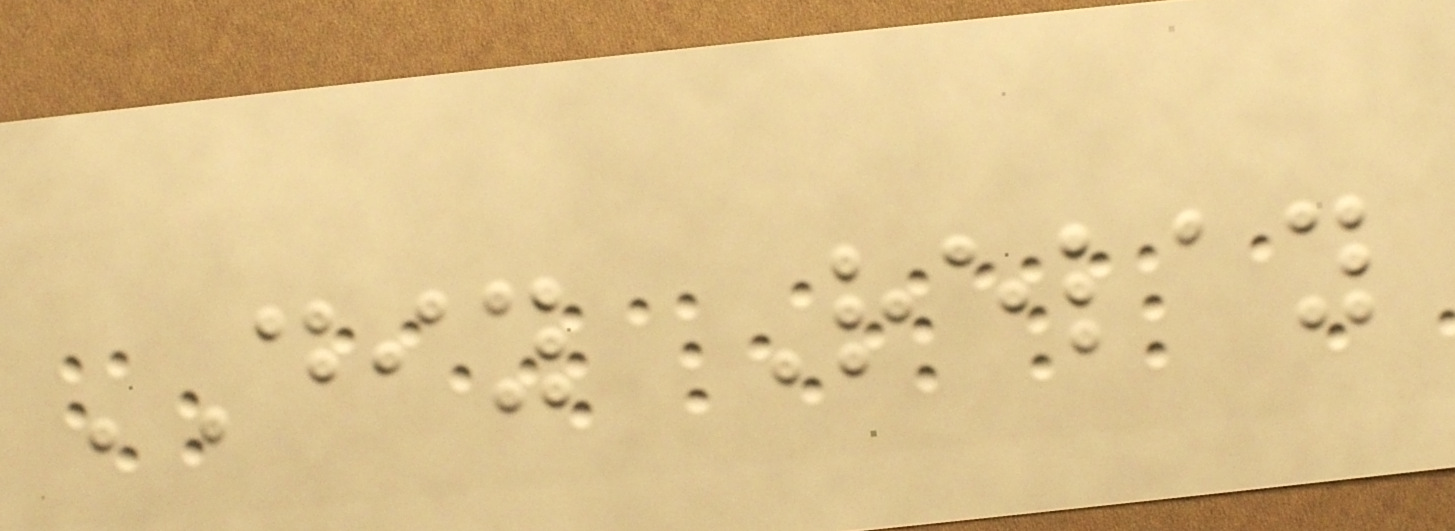DIY Relay
